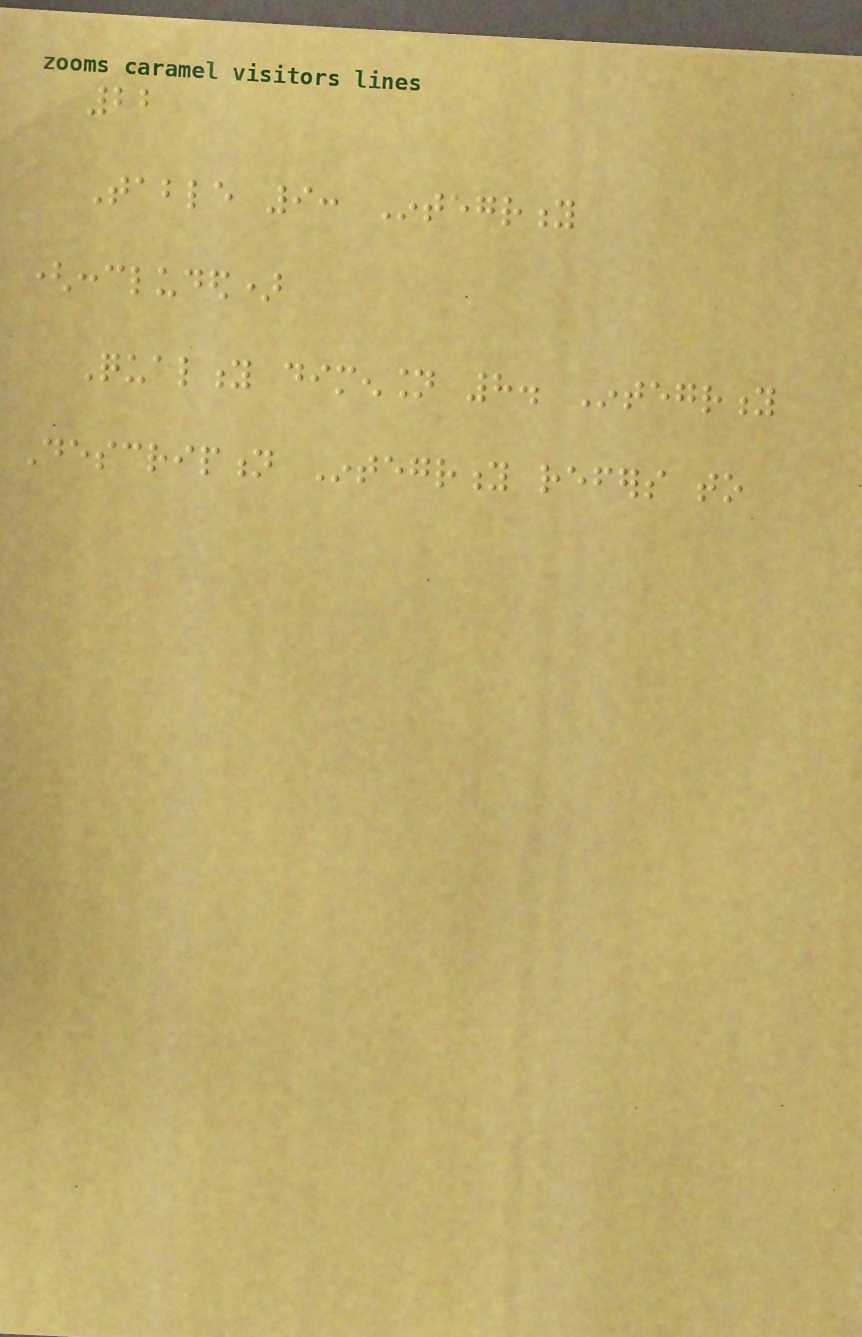22
Table 9: Integrity
(concluded)
Quality dimension 8. Integrity
Description Integrity refers to
